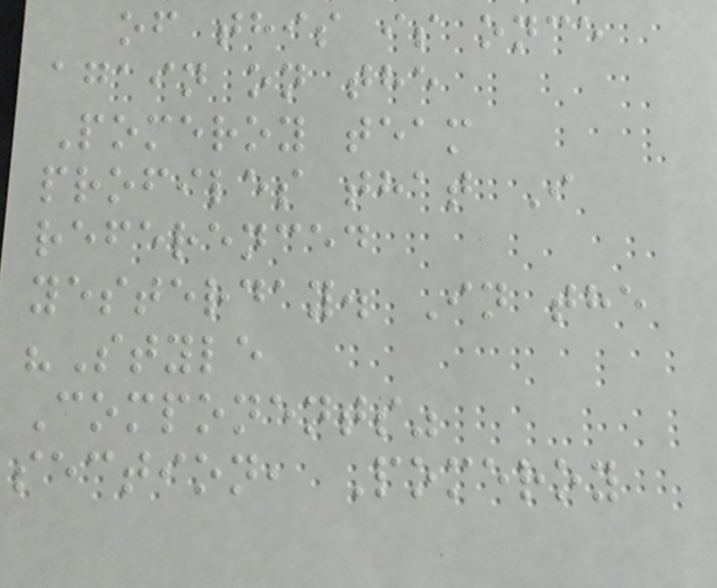of this is once
again on the
Pomeroy team
profiles that I
referenced
yesterday. In the
"Style
Components"
section, Pomeroy
